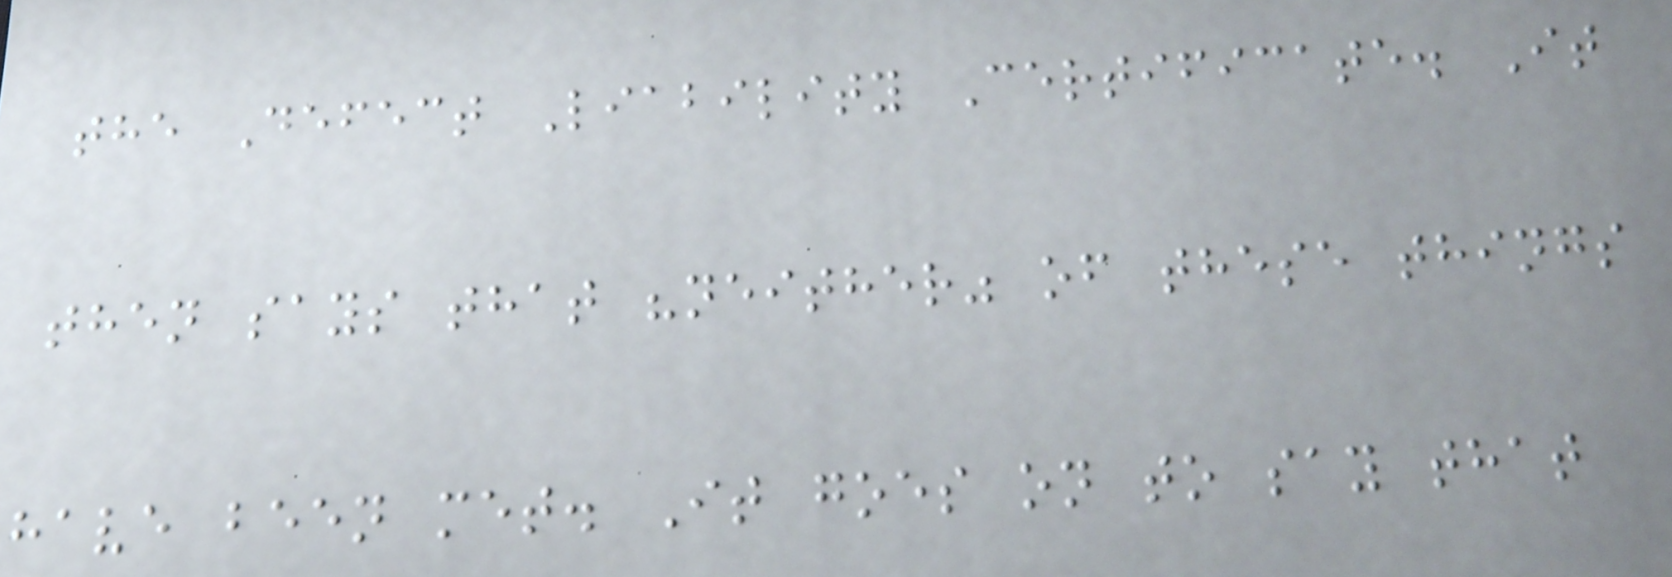the Defect Liability Certificate. It
then says that "neither" of these things
have been met. It goes on to say that
